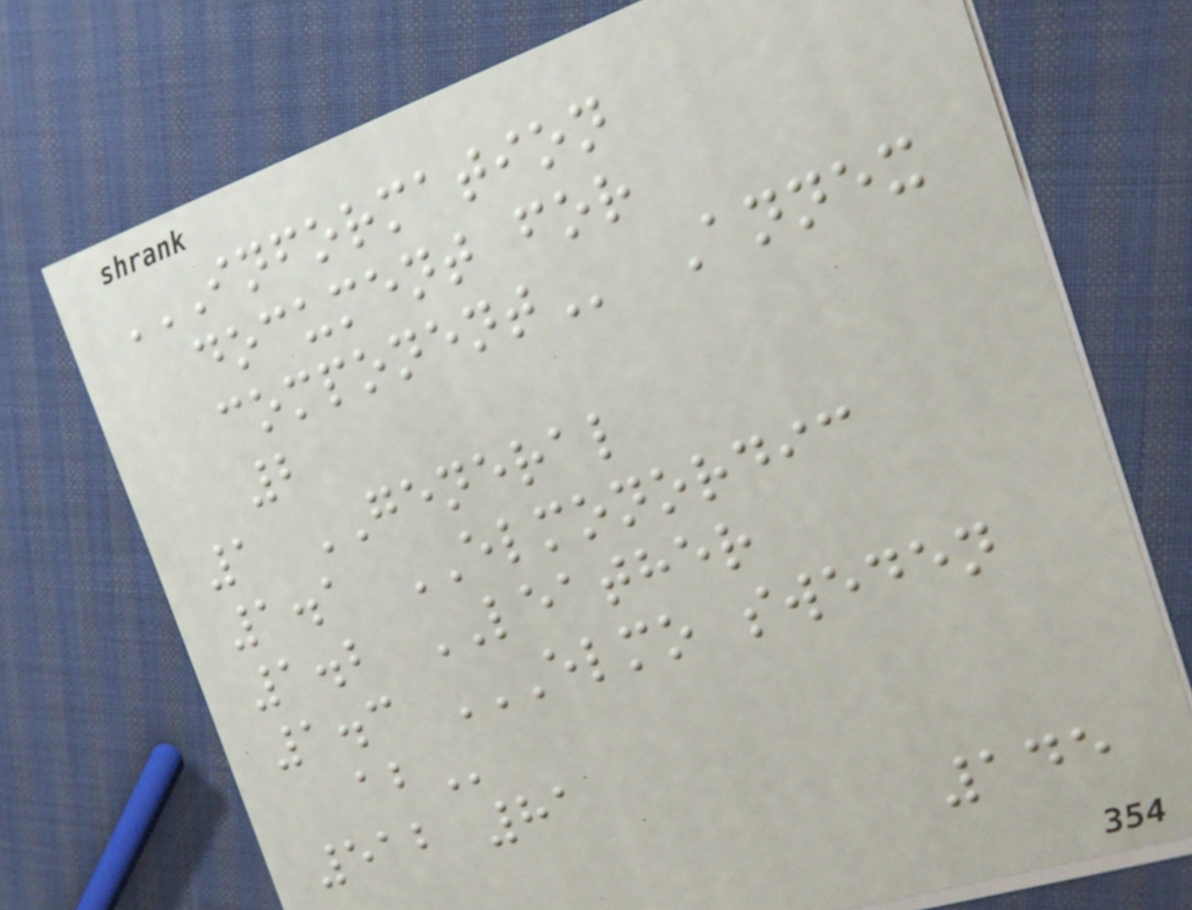INFORMATION
DOCUMENT FOR
COMPONENT Annex
2
1 GENERAL
1.1 ELMONORDIC
1.2 LEATHER
1.3 ELMO SWEDEN
AB
512 81
145
